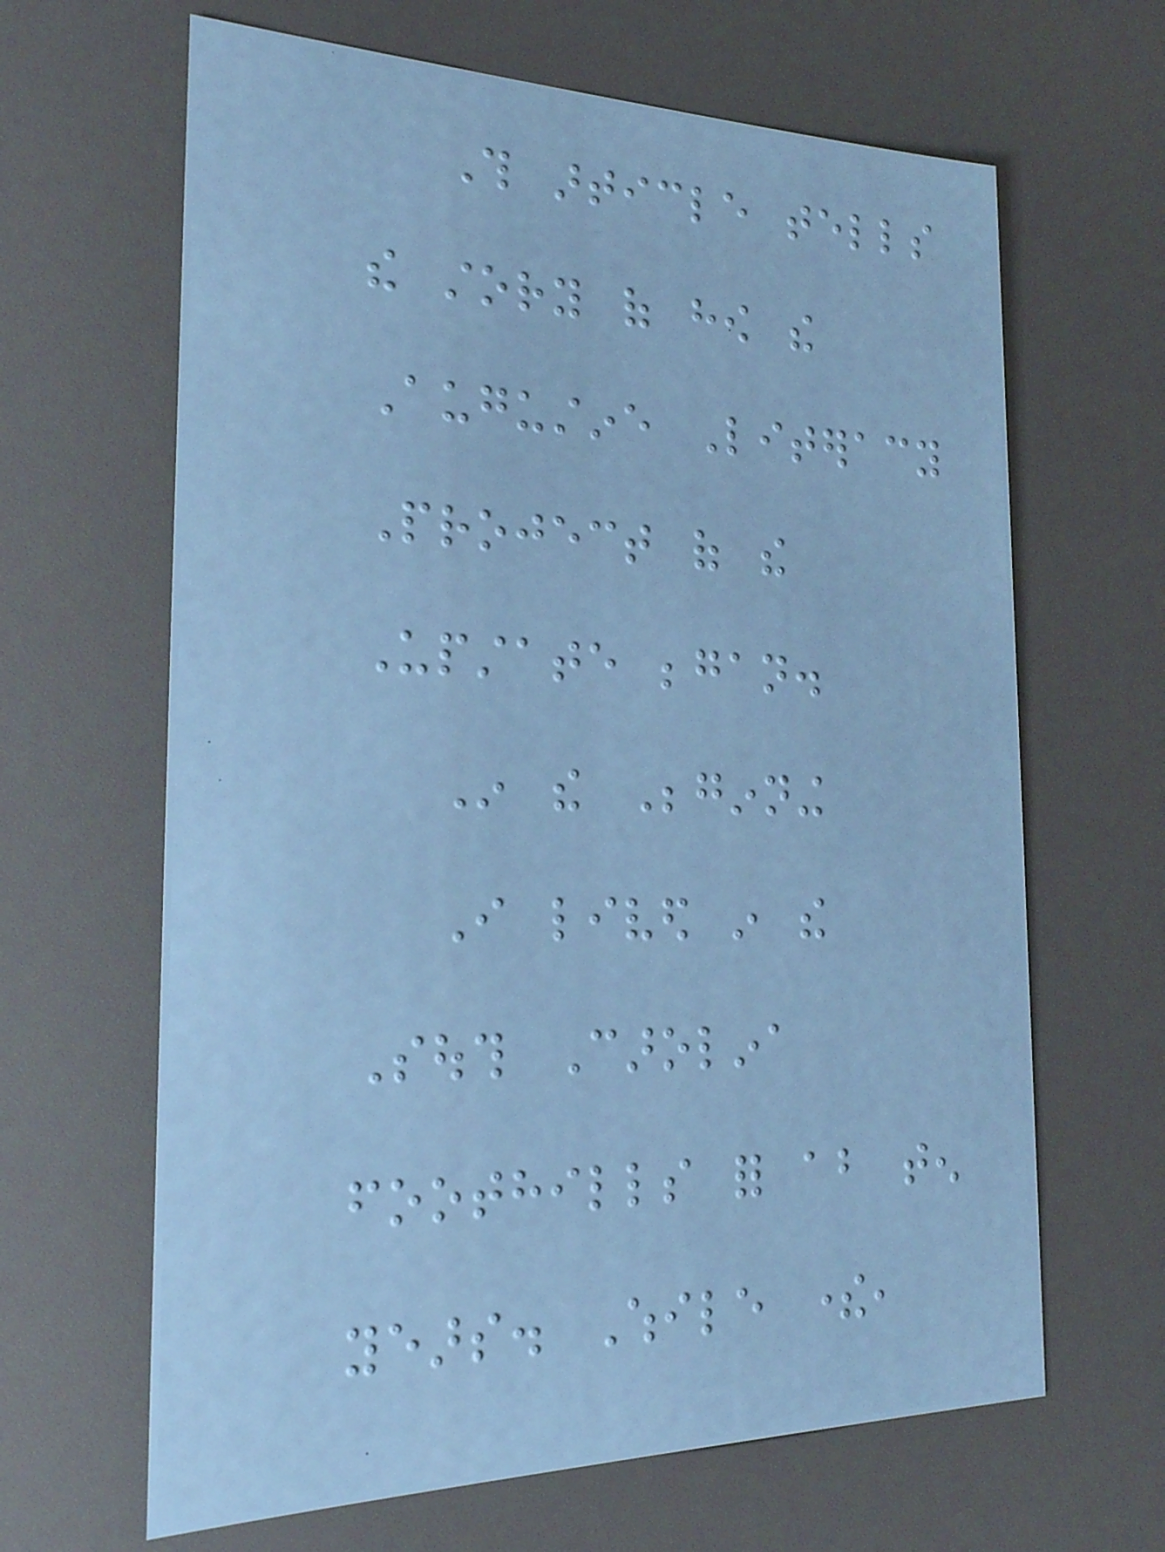This article tells
the story of how the
Augustine Literacy
Project of the
Upstate began.
In the Beginning
I lived in the
South Carolina
foothills for about ten
years. While there,
